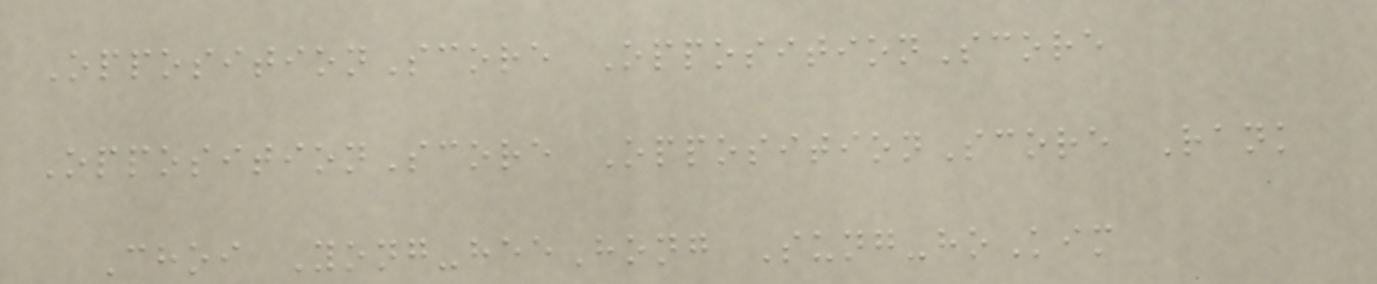OppositionScore OppositionScore
OppositionScore OppositionScore Rank
Choi Yong-heeHong Sung-hoKim
